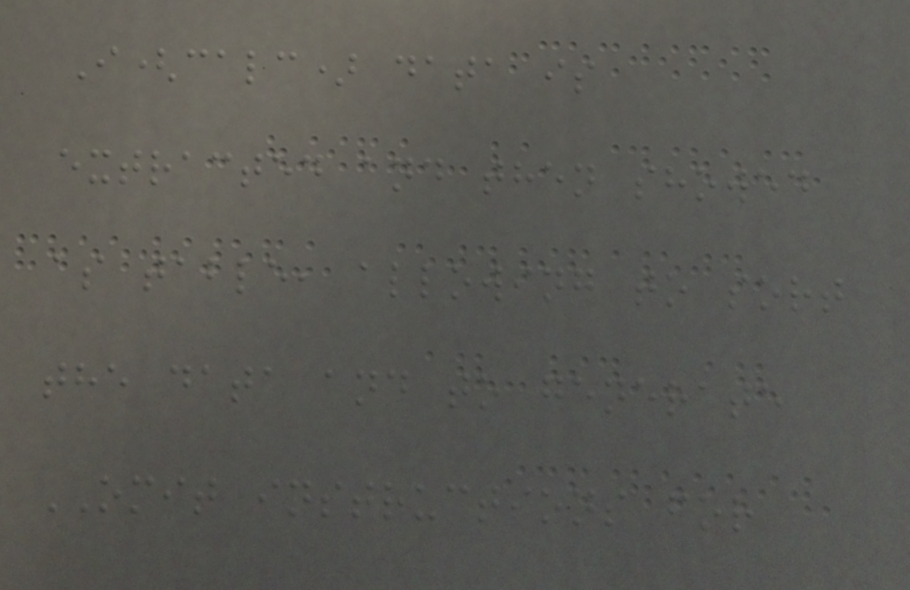I(calc) data is
extracted and then showed
as table, allowing to sort
the data and to generate
OMIT instructions for
